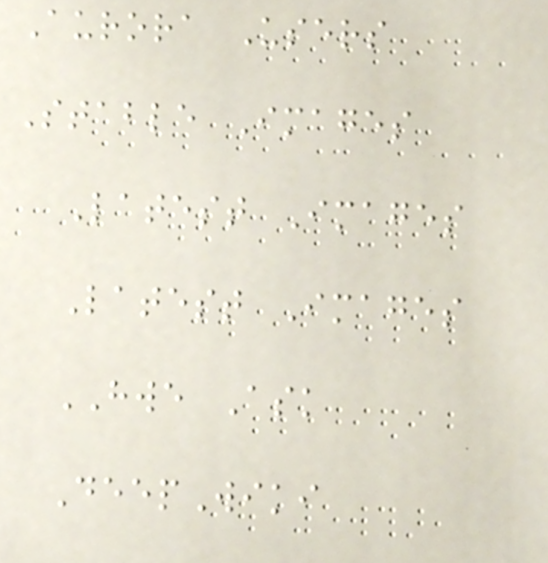Aurora Users
Stable Images
Latest Images
Latest Images
HWE Ask
DeepWiki
